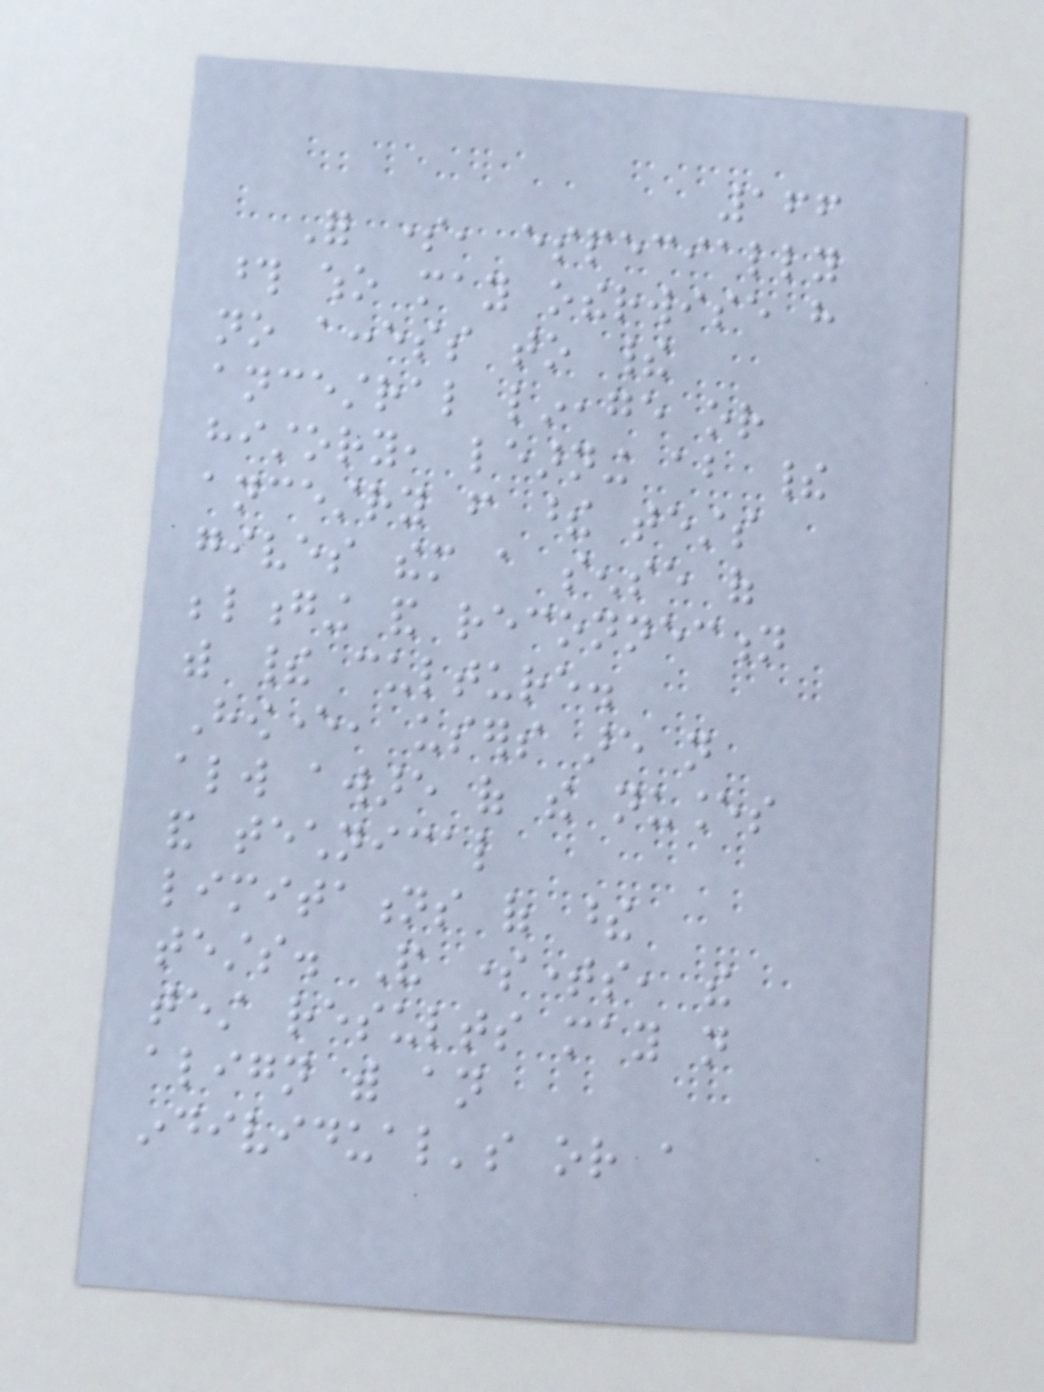166
For some, especially
those who may otherwise have
no access to their
ancestral lineage or
history, learning about their
ancestry from these tests
gives them a sense of
belonging and reconnection
with their culture.
However, users are not
always aware of the nuances
and technical
limitations of these
tests. And sometimes, the
test results may not
align with an
individual's or a
